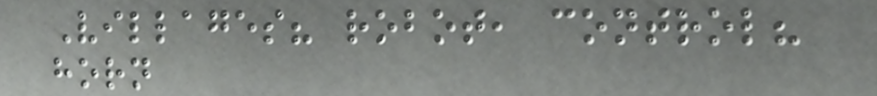Villages? robot, control?
horn
